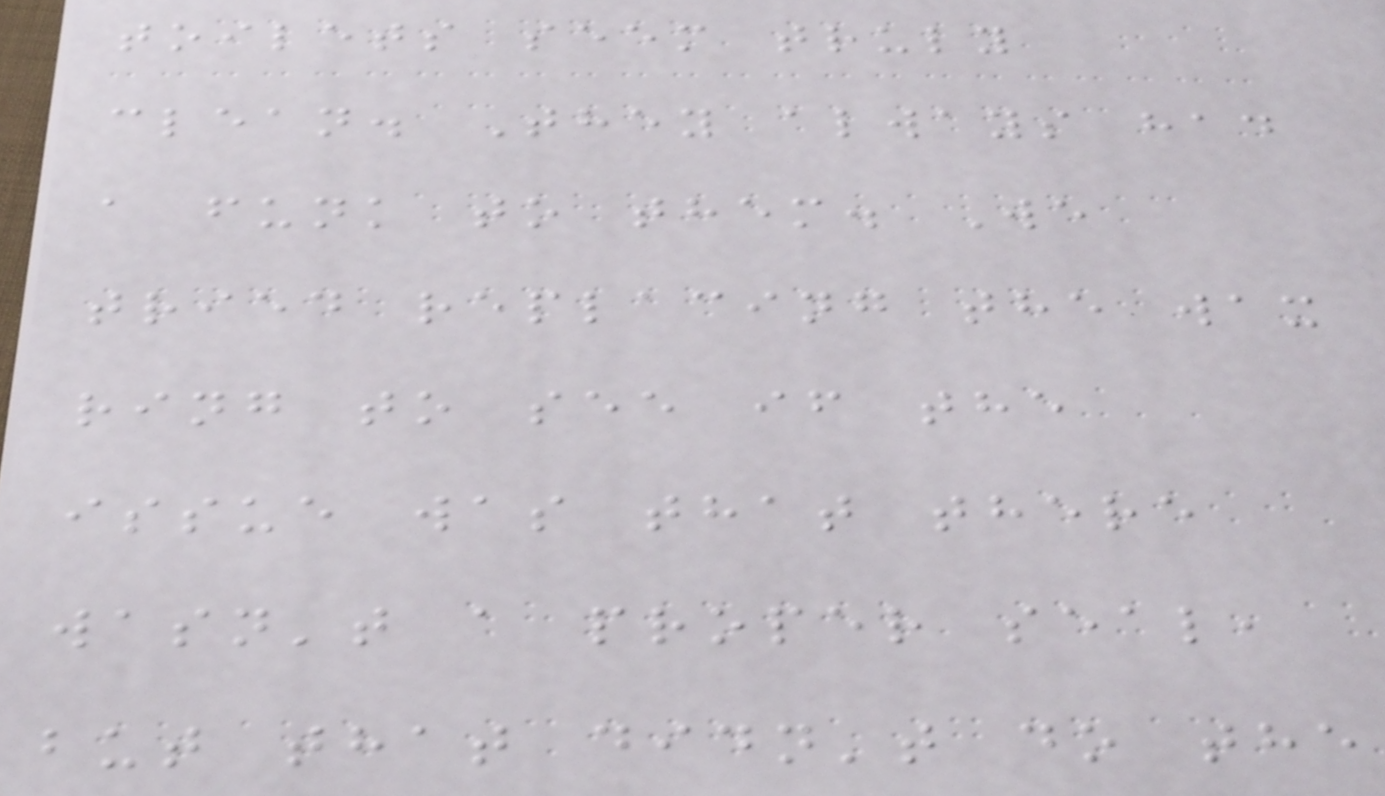toilets seem truly
clean. They always had
a funk to them. We
tried replacing the wax
ring to see if the
issue was that there
wasn't a proper seal,
but that didn't do the
